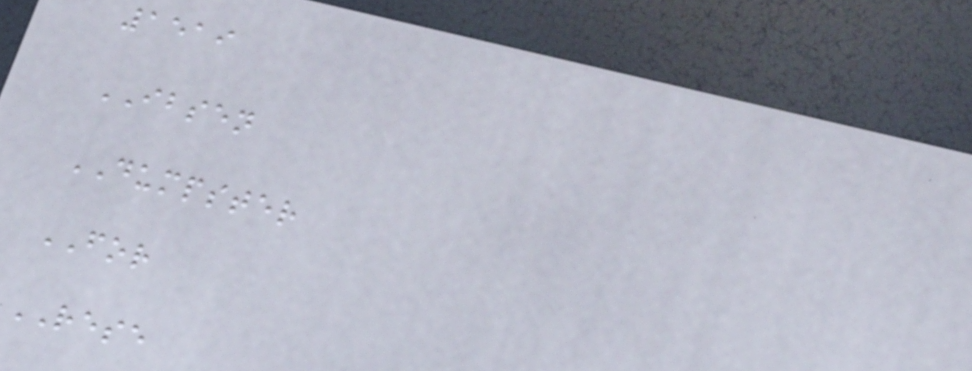1519
IBSEN
DUMPSTER
FOR
RESE
